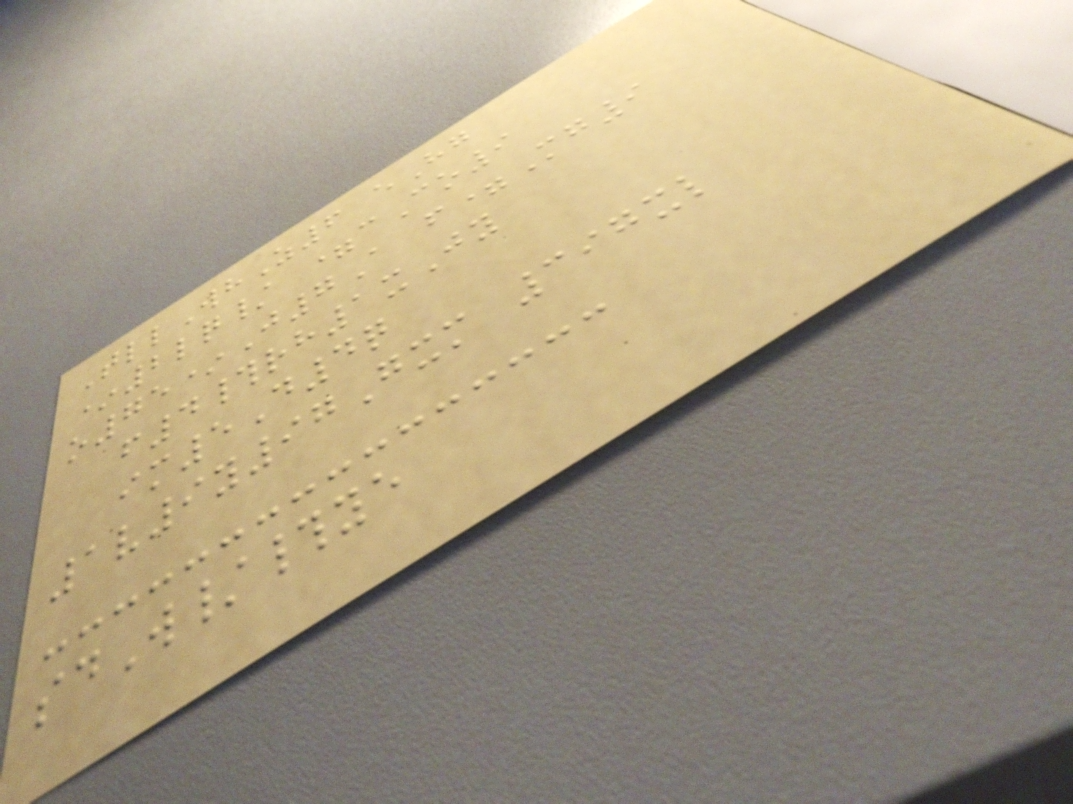TllWhZ6 eHg
*2lq/ =cCo9
o75*J7A f=Mg9
f4#rh1xJy
im5D4q
1v9y97Gxm 397xl
sdW/#ye
